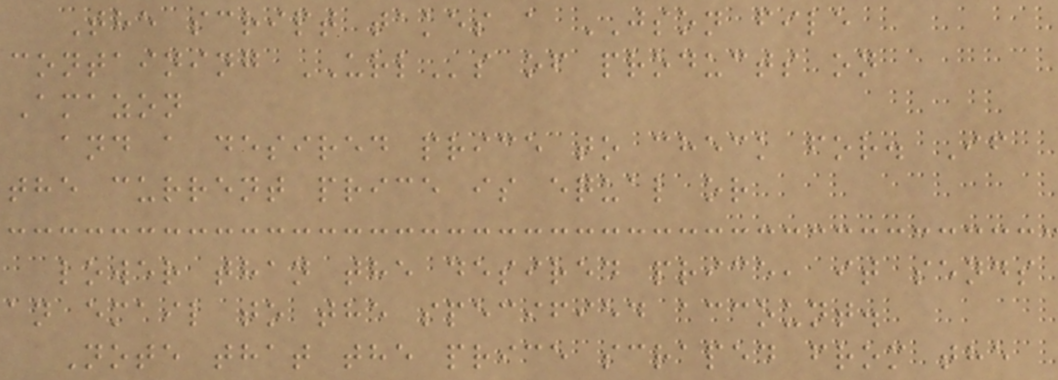The script takes a JSON file
containing URLs of products on
Amazon
and a desired price to check for. If
the current price is equal or
lower than the desired price, it sends
an email to the specified account.
Note that the price scraped from the
